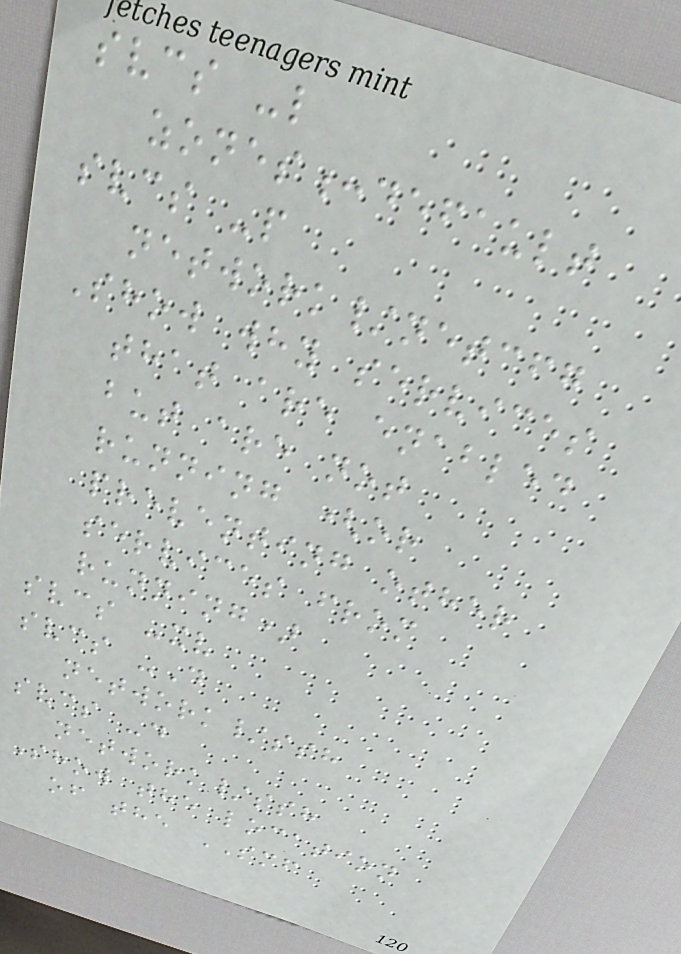svcs -l
zones:default
svcs -p
network/netcfg
Show why services
that are enabled
but are not
running (or
preventing other
services from
running)
svcs -xv
svcs -D
network/ssh
svcs -d
network/ssh
Show the location
of the SMF
